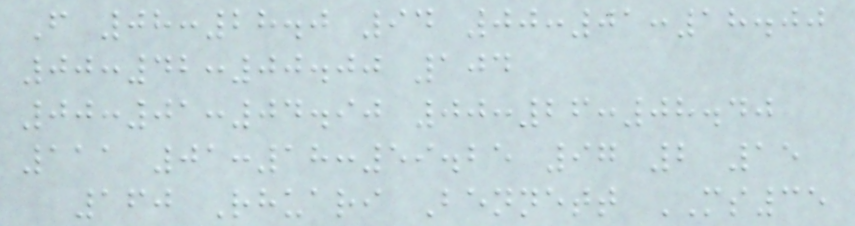F 08:28.0 94 00:01:18.00
00:42:00.00 104
00:01:04.90 00:26:08.40
111 01:18:59.25 97 2 15
160 Rhuari Bennett MS35
